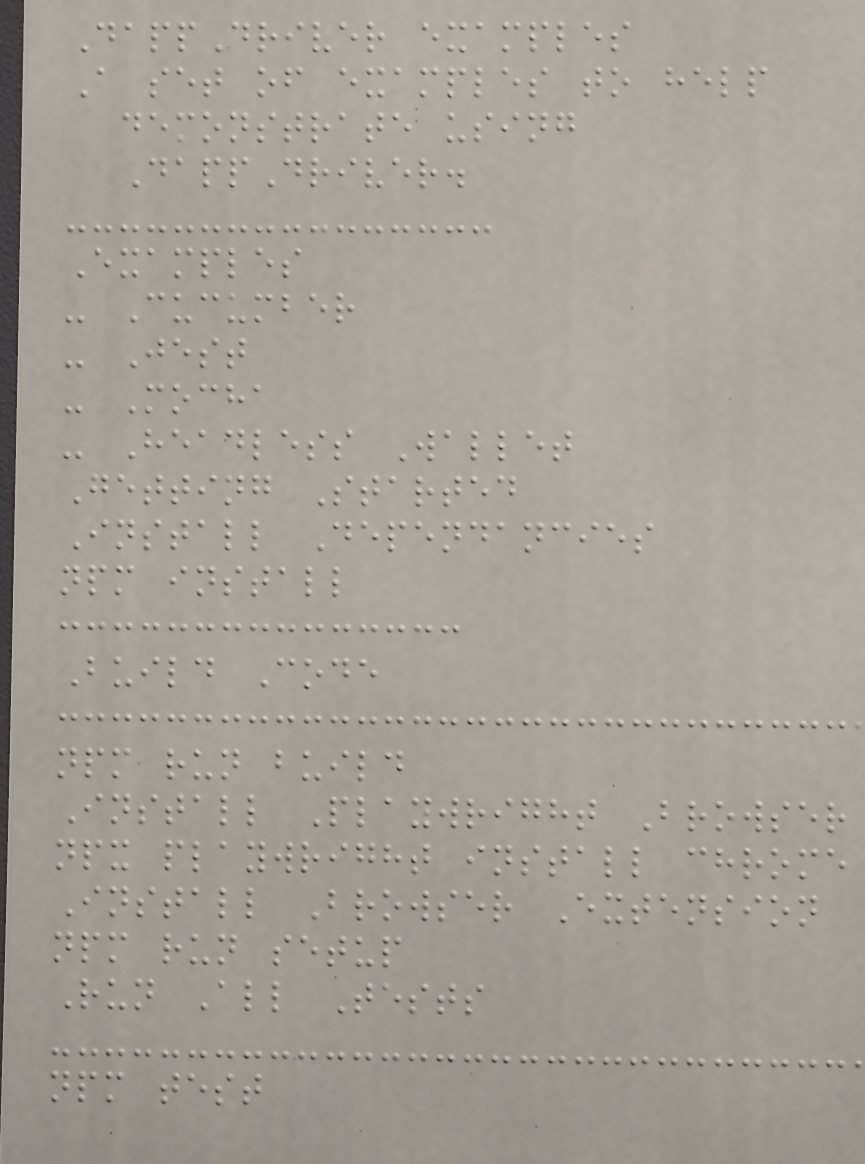DappDriver examples
A set of examples to help
demonstrate using
DappDriver.
Examples
- Cucumber
- Jest
- Mocha
- Headless Wallet
Getting Started
Install Dependancies
npm install
Build Code
npm run build
Install Playwright Browser
npx playwright install chrome
Install Browser Extension
npm run setup
Run All Tests
npm test
